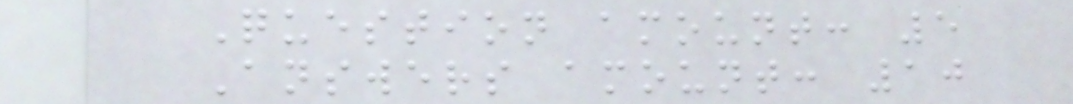Question amount: 5
Answers amount: 10
